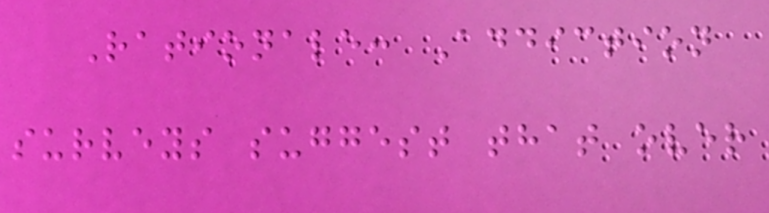Rationale: Addiction
surveys suggest that over
